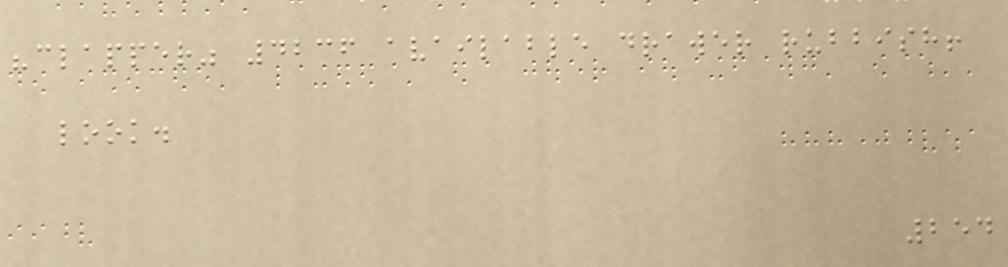"clapper" 4236 available drawer rubbish!
look.
254
